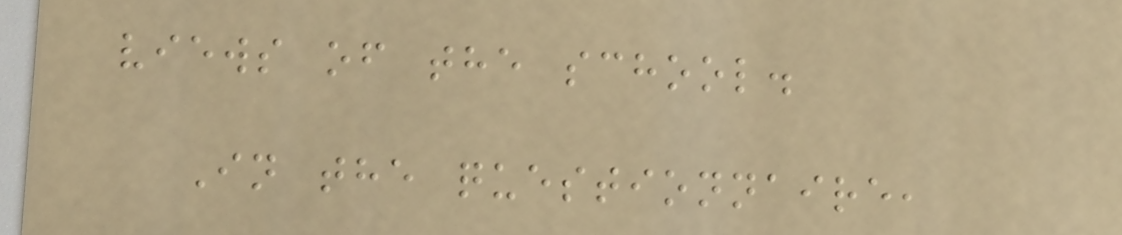views of the school.
In the questionnaire,
